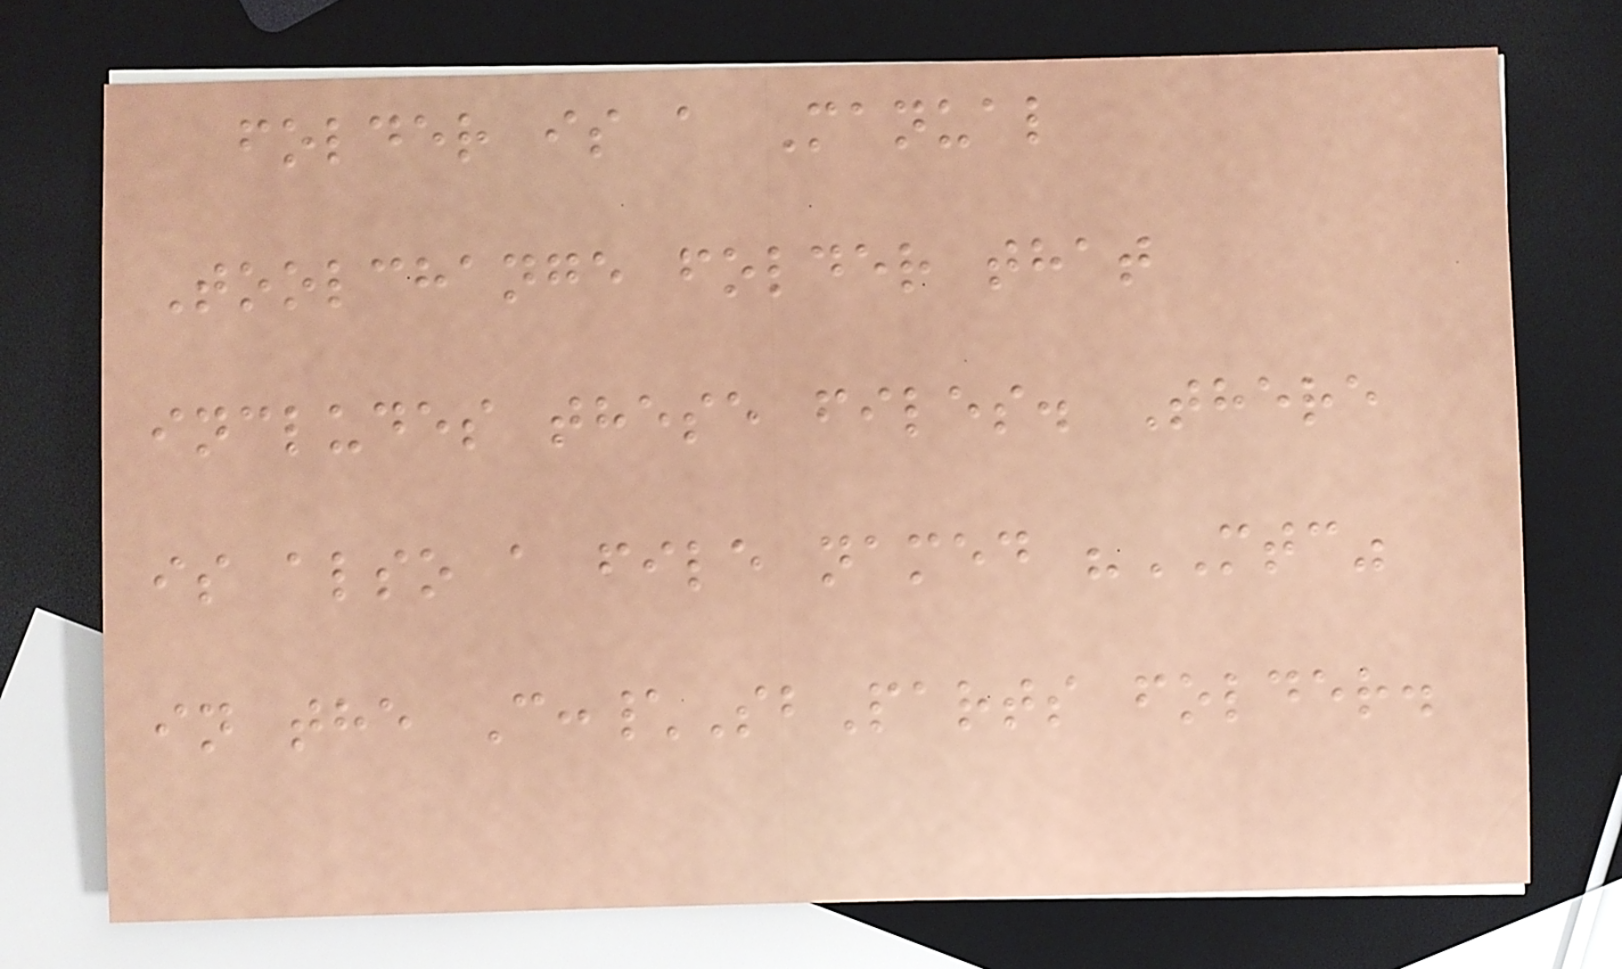folder is a Manual
Toolchange folder that
includes these files. There
is also a file named "MTC"
in the C:\SbParts folder.
